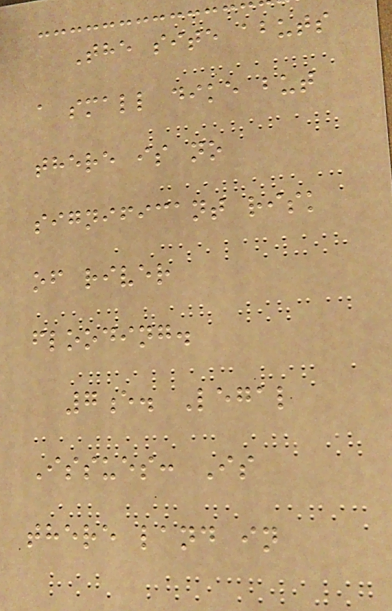The site abuts
a small dike but
there is no
significant risk
of river
flooding.
7e. Legal
Issues: Is
there land in
